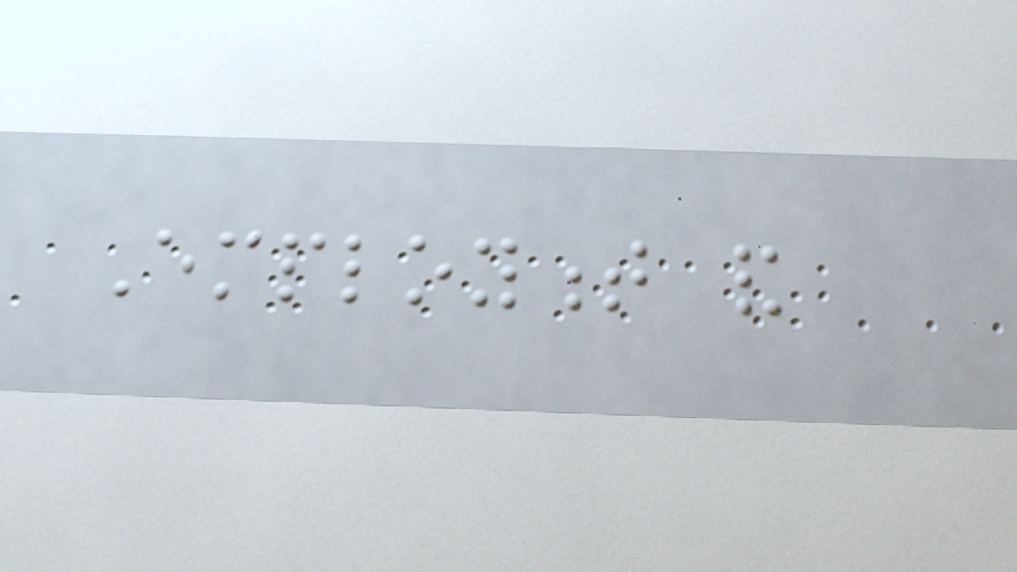Employment and
